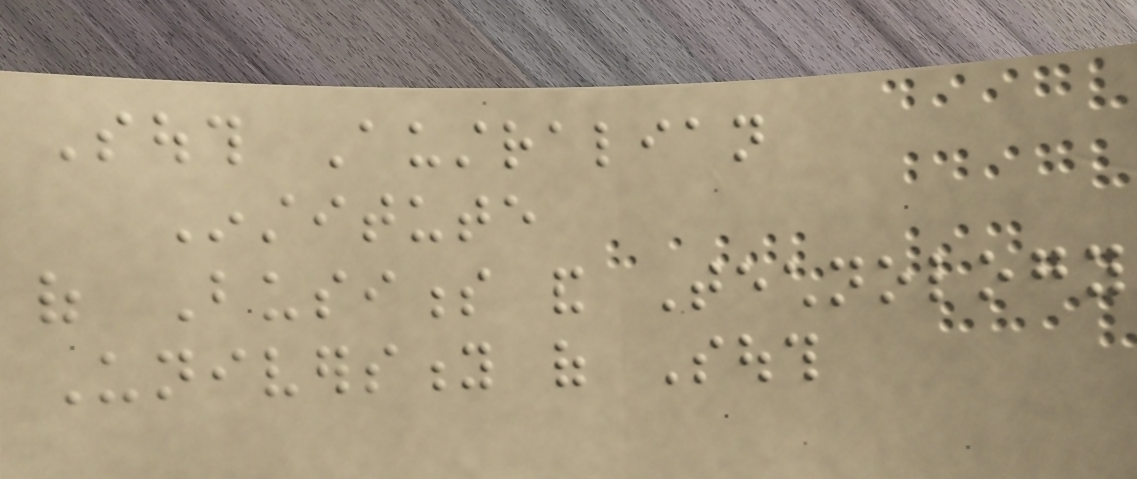South Australian
Institute
of Business and Technology
University of South
